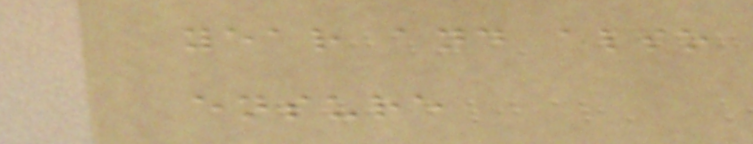year and also
ensure
